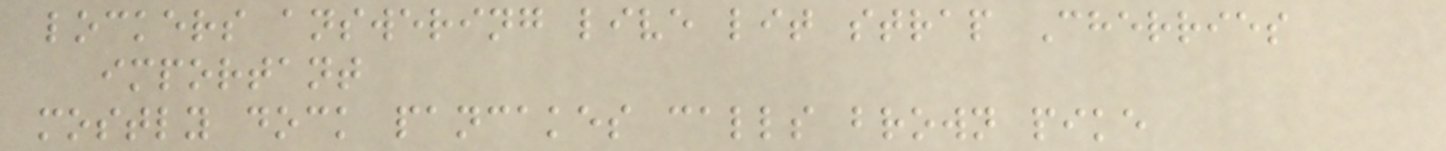lockers answering live lit strap Cherries
important
mostly dock pancakes calls brown pike
